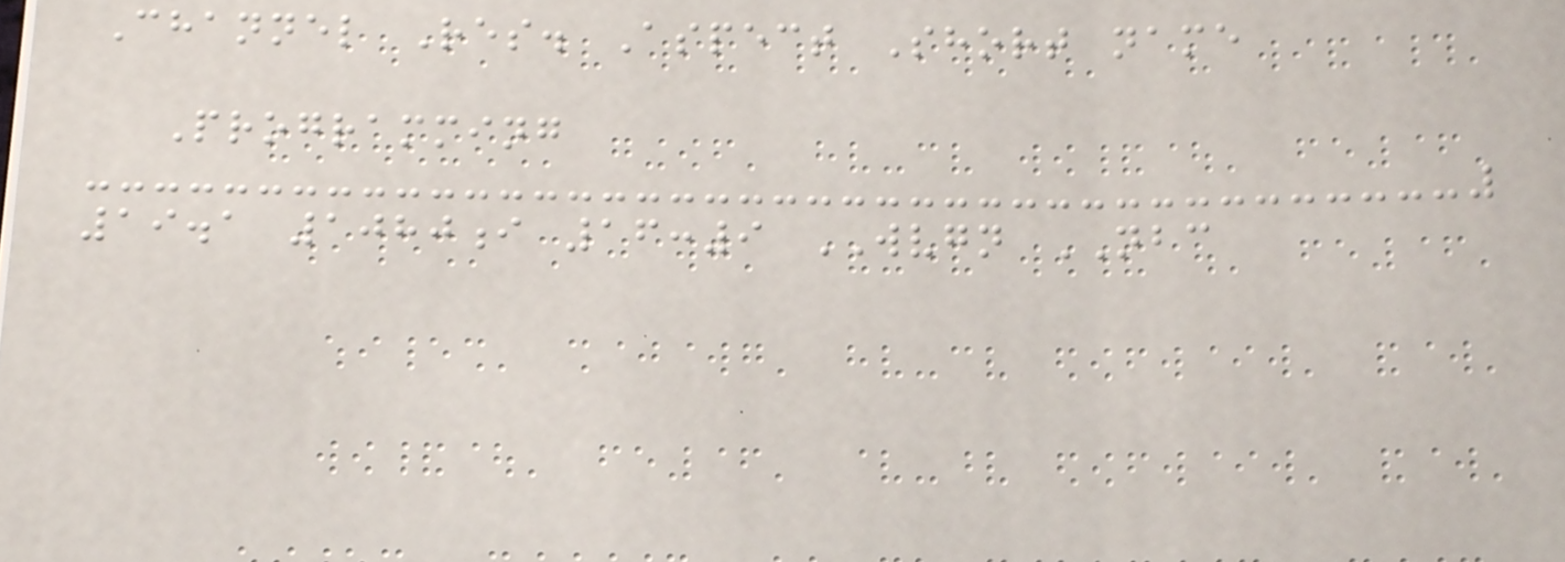Channel Res. Aspect Short name
Programming
19.1 1080i 16:9 WVGN NBC
